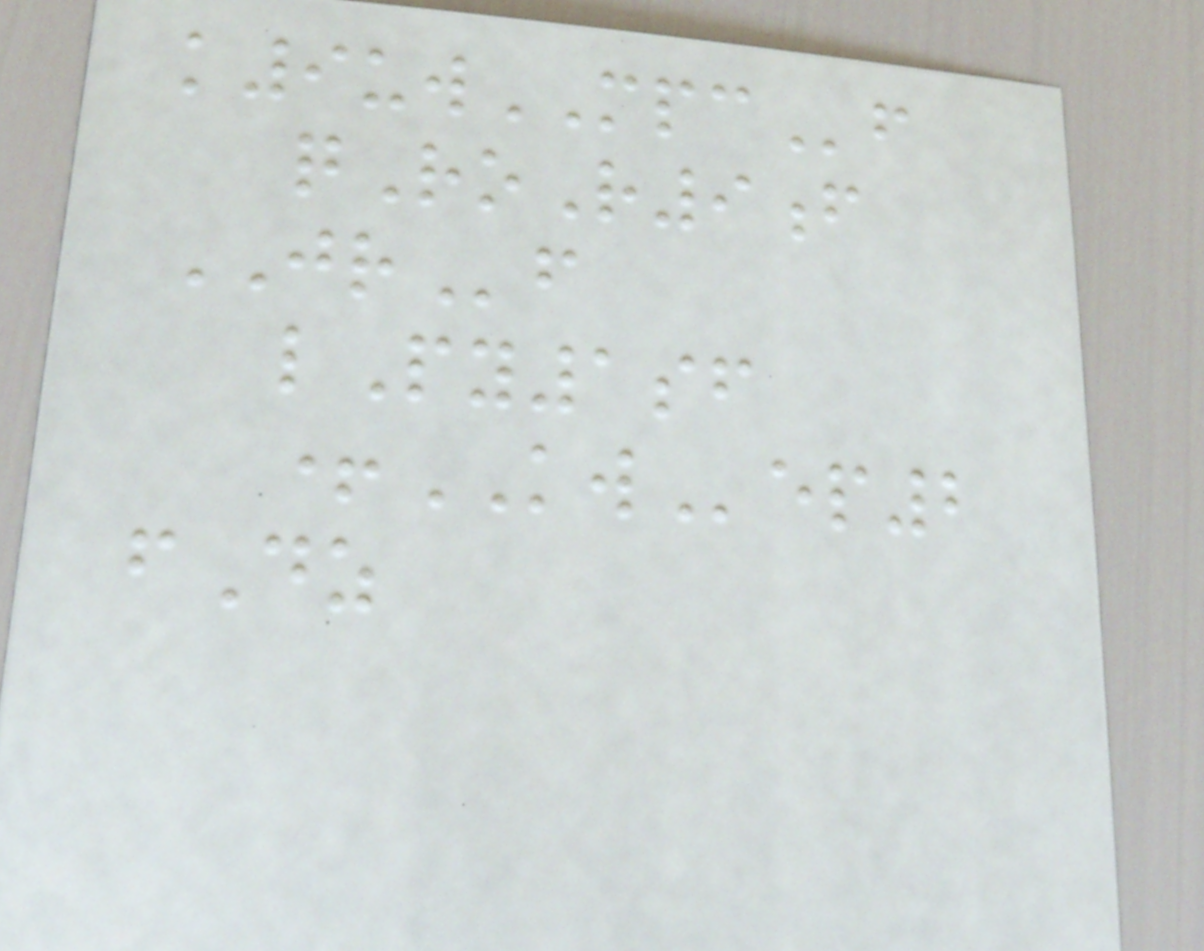k9uwMPCf
qRoR9f
JRf
lPy1sf
+KWep2
fDz
